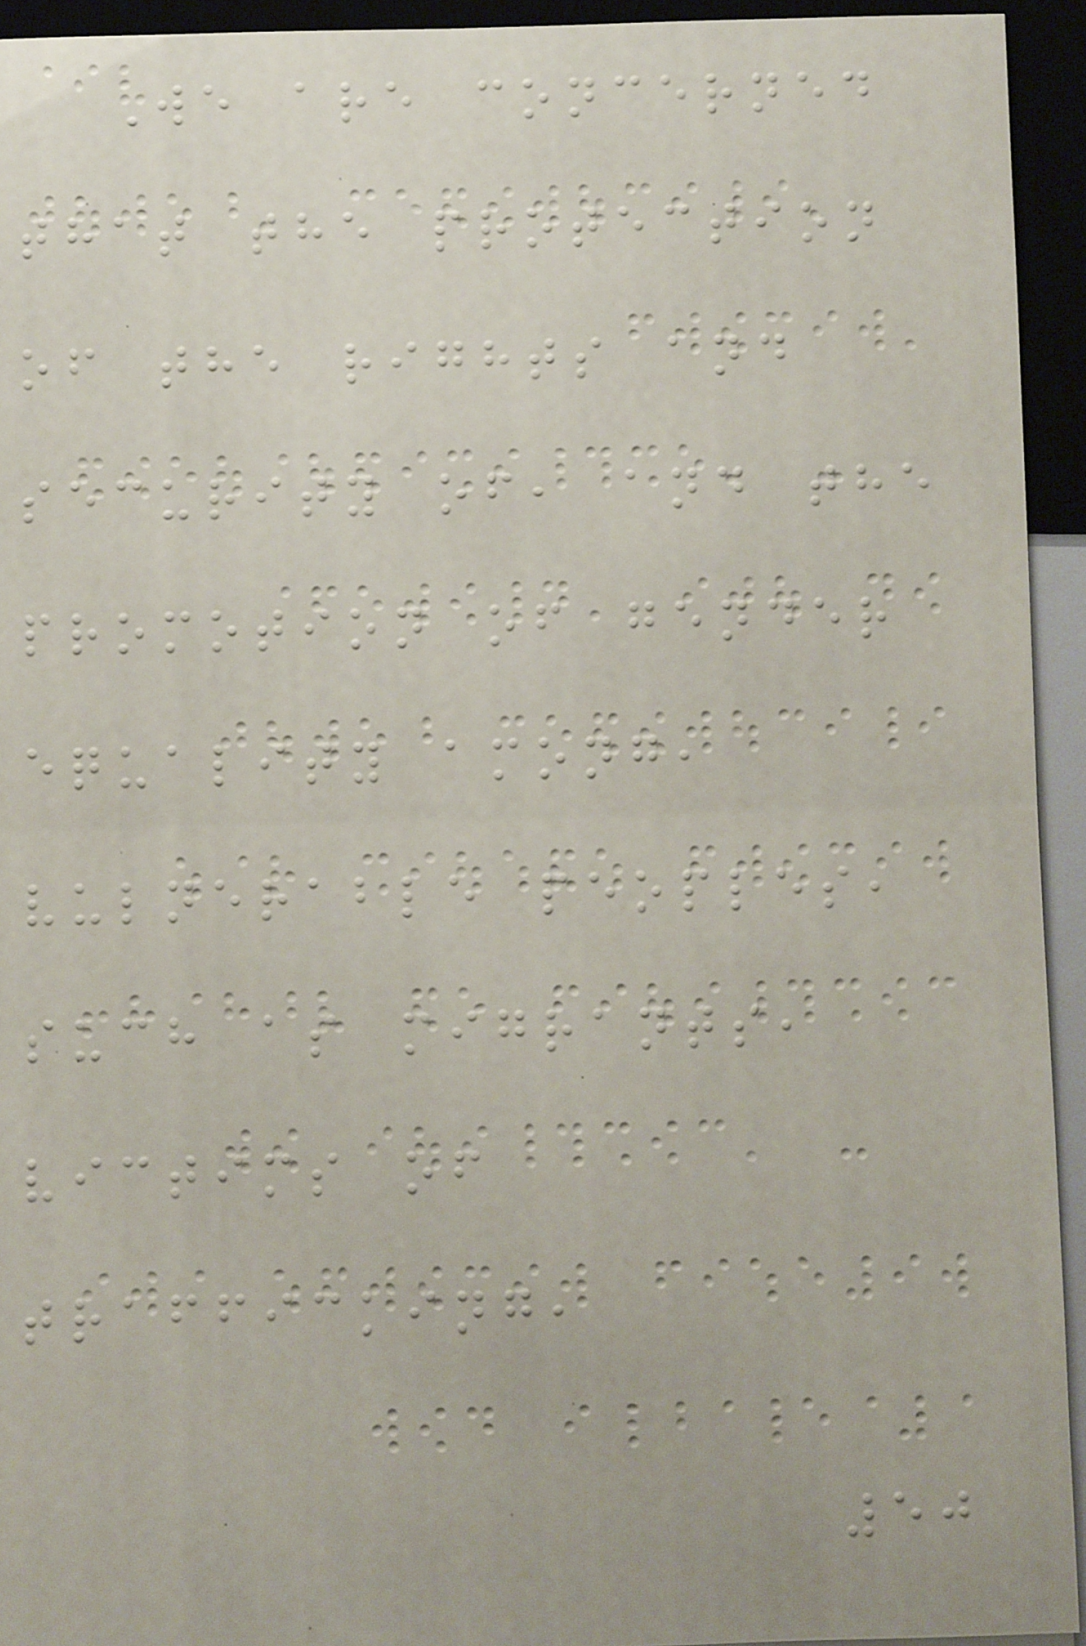We are concerned
that the protection
of the rights and
security of, and the
promotion of gender
equality among,
vulnerable peoples,
such as migrants,
victims of
trafficking,
50
